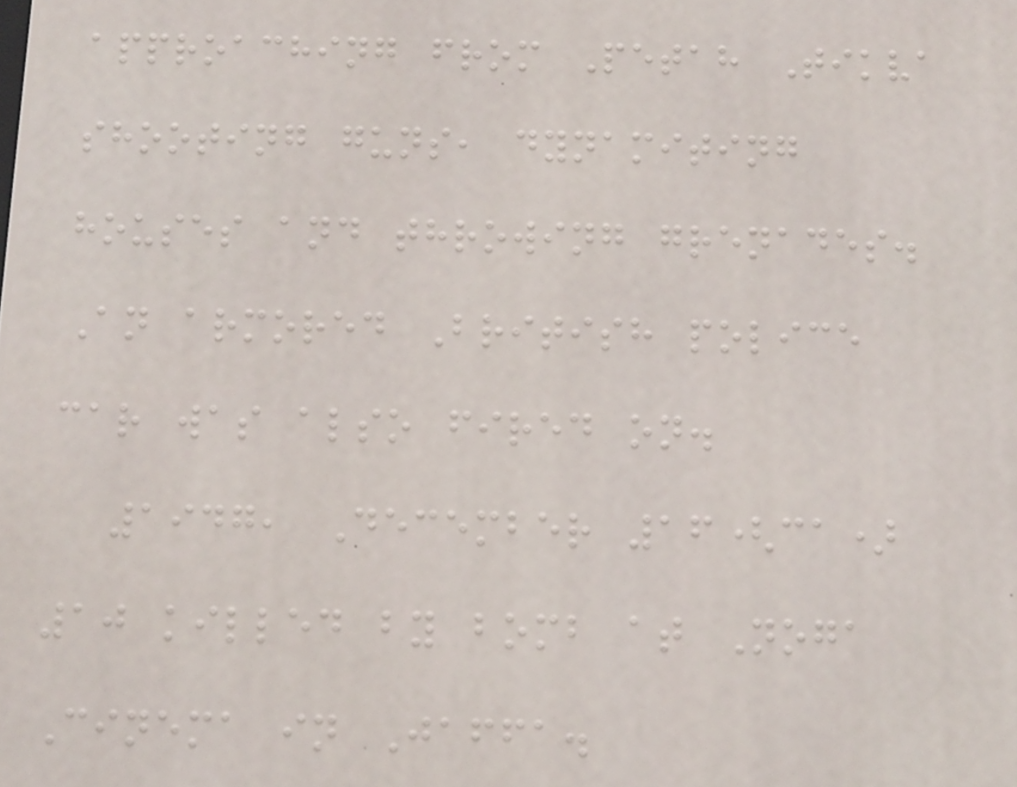approaching from Petah Tikva
shooting guns, dynamiting
houses and throwing grenades.
An armored British police
car was also fired on.
1947, December 16(ca)
10 killed by bomb at Noga
Cinema in Jaffa.
